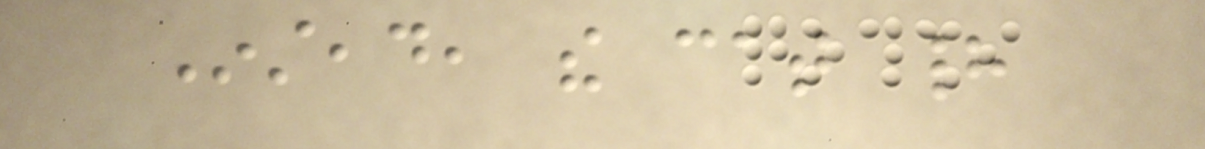Instead, the cat had
